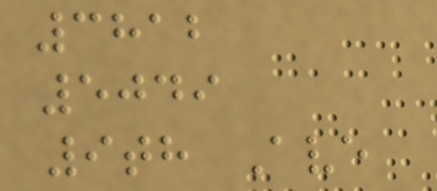3812
5049
9th Ave
